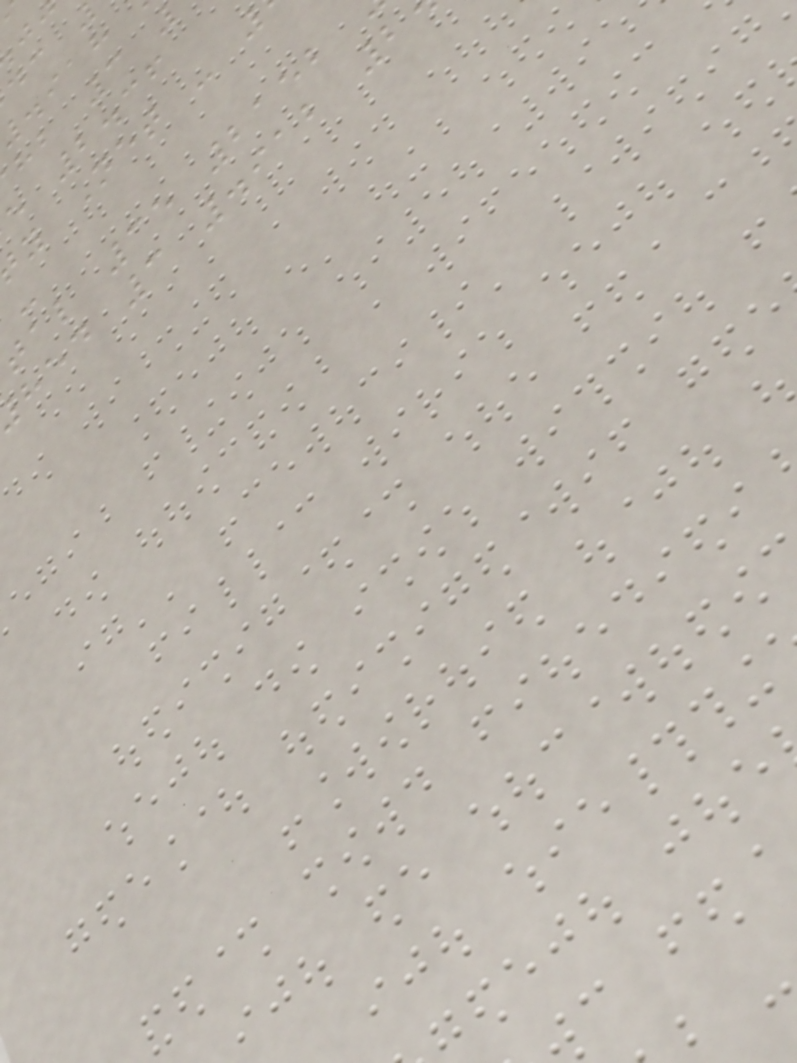e 2.36
y Net -
tal 35 2152
hed 3 .912 2
